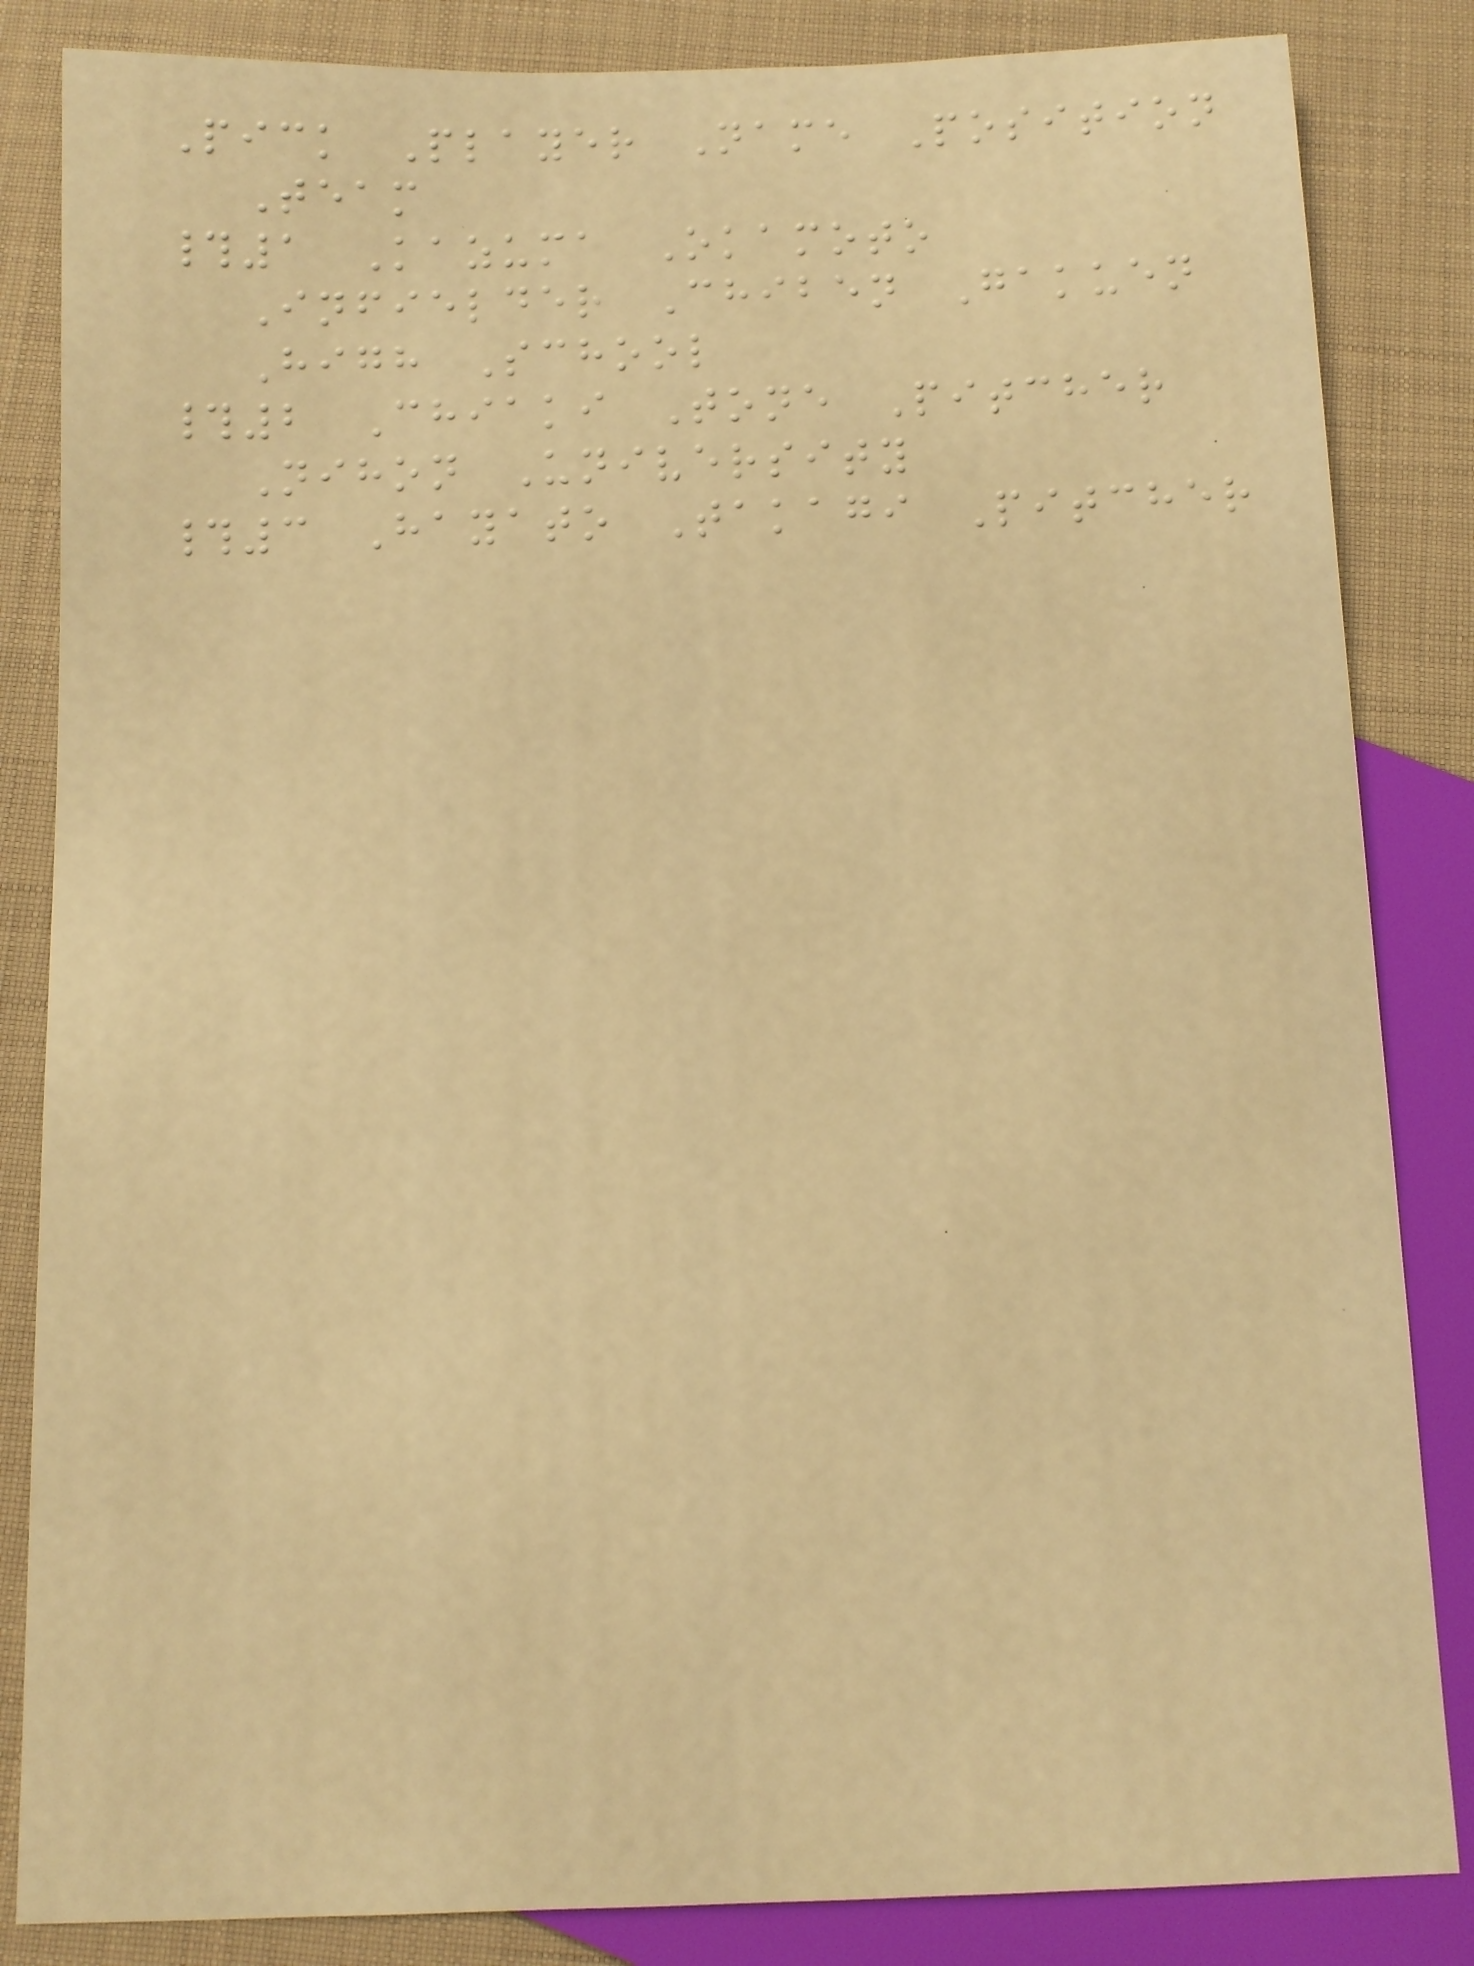Pick Player Name Position
Team
#1 Kazuma Okamoto
Infielder Chiben Gakuen
High School
#2 Chiaki Tone Pitcher
Nihon University
#3 Hayato Takagi Pitcher
